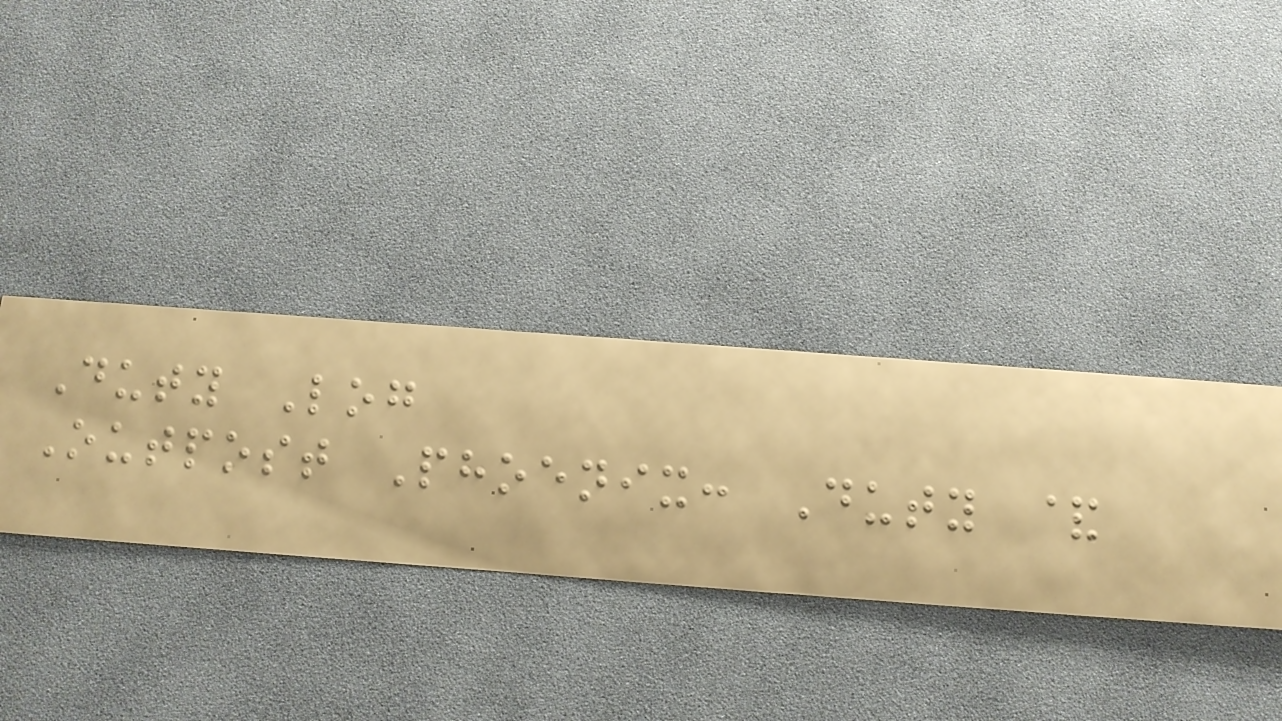Duty Log
Outpost Phoenix: Duty &
